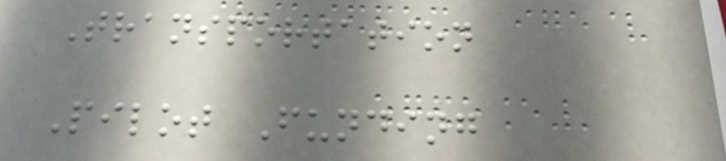Transportation
Pilot Funding
